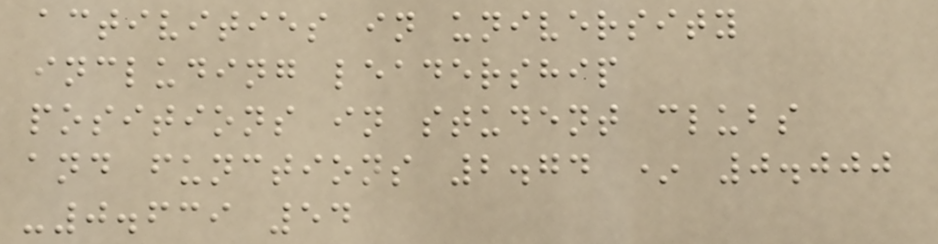activities in university
including leadership
positions in student clubs
and functions 2.74 * 0.000
-0.639 54
